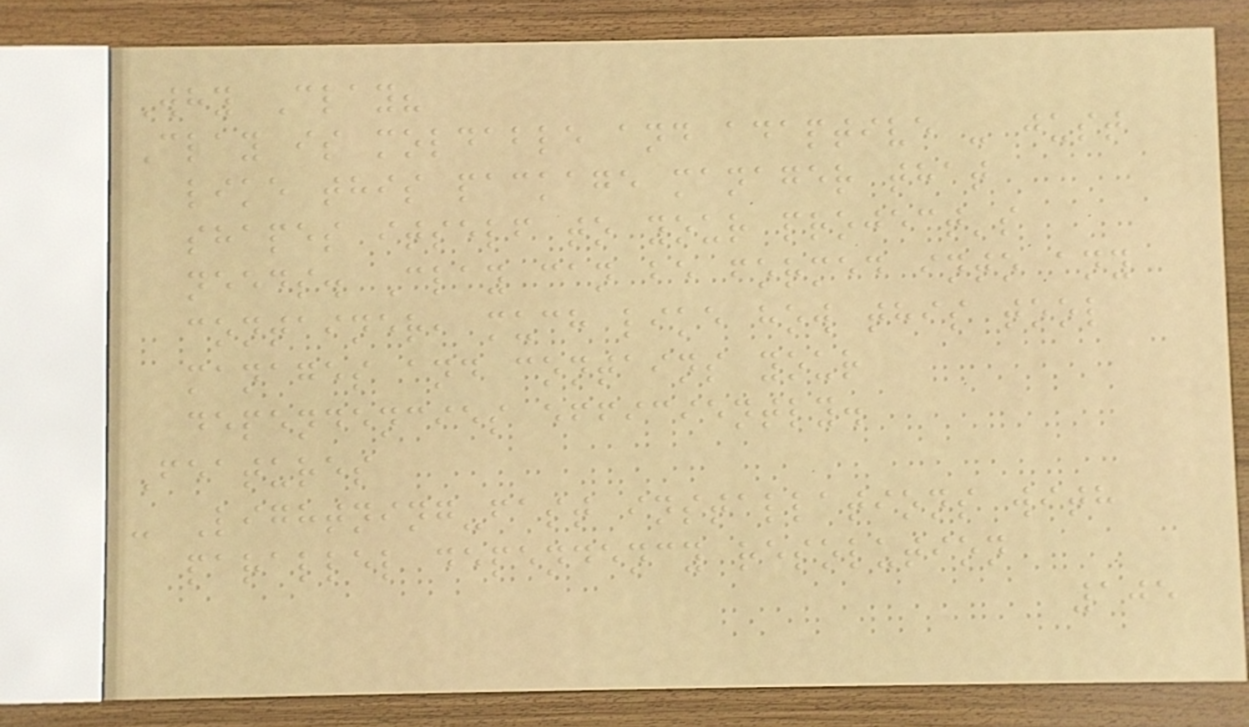Why Clay?
Clay is moldable and adaptive - just
like this package manager that
shapes itself to your project's
needs. Clay can be formed into any
container, much like how this tool
manages and contains your
dependencies efficiently.
Features
- Lightning-fast installations with
parallel dependency resolution
105
